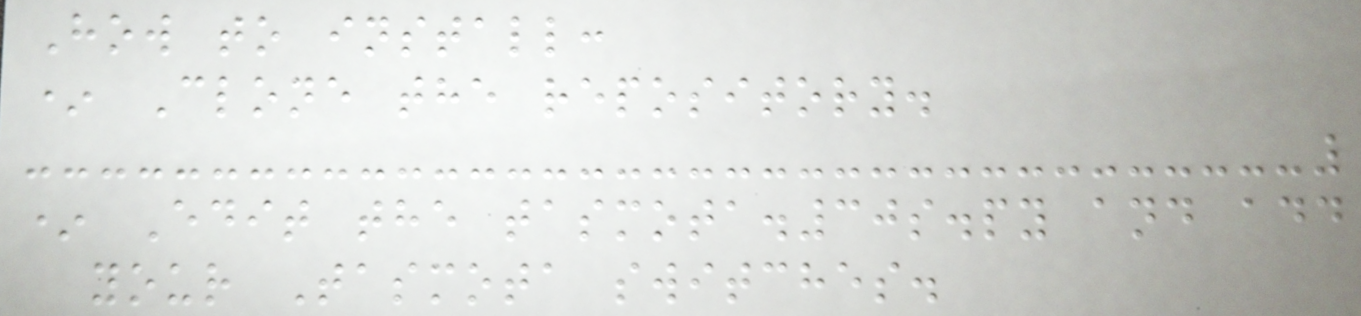How to install:
* Clone the repository.
* Edit the tasmota.30s.py and add
your Tasmota switches.
